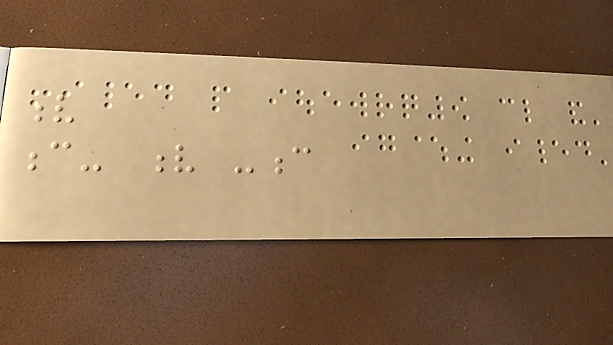v
c- v -c
